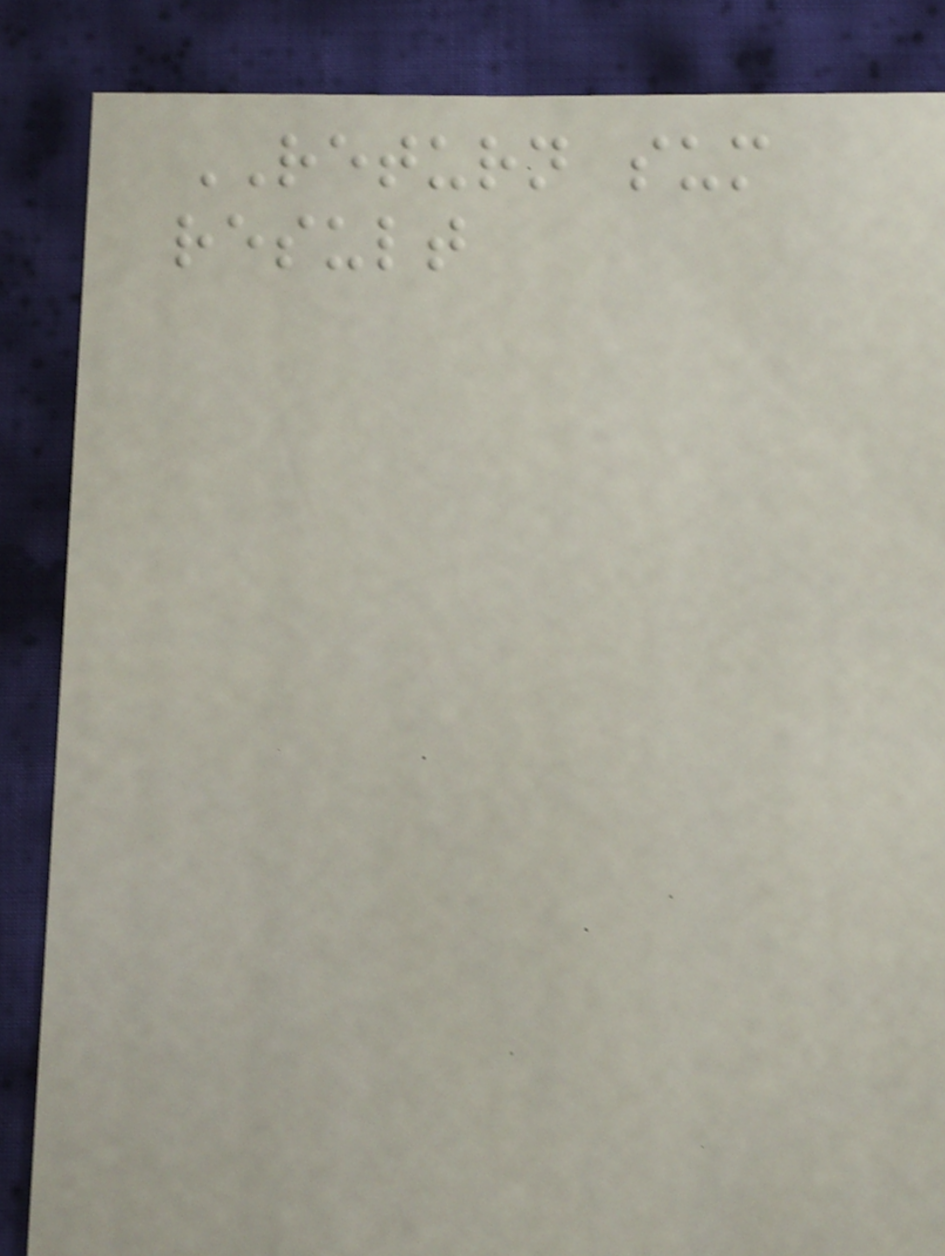RETURN sum
result
